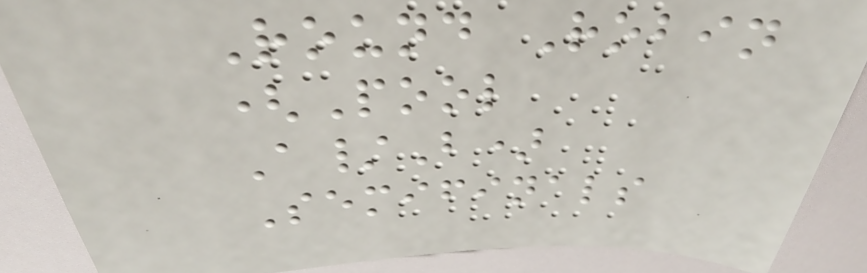Round Robin
(Pool
A/B)
Semifinals
